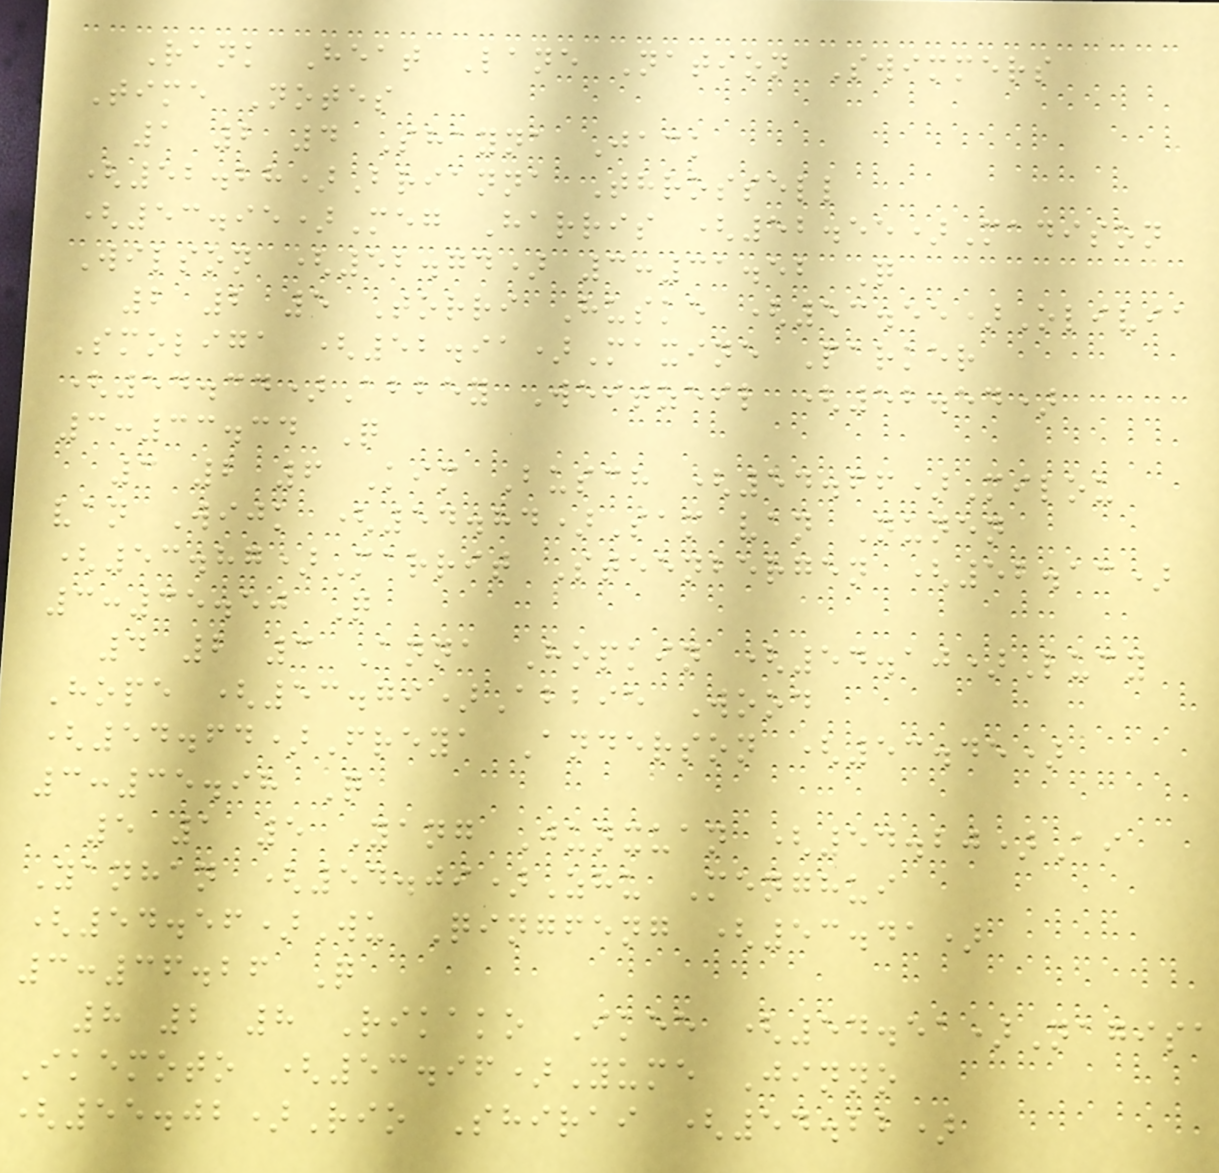Rank Heat Lane Nation Swimmers
Time Notes
1 2 4 Shayna Jack
(52.28)Brianna Throssell
(53.95)Meg Harris (52.55)Madison
Wilson (52.74) 3:31.52 Q
2 2 5 Torri Huske (53.55)Olivia
Smoliga (52.91)Maxine Parker
(54.34)Abbey Weitzeil (52.54)
3:33.34 Q
3 2 6 Kim Busch (54.66)Milou
van Wijk (54.84)Sam van Nunen
(53.87)Marrit Steenbergen (52.13)
3:35.50 Q
4 2 3 Anna Hopkin (54.10)Lucy
Hope (53.79)Abbie Wood
(54.64)Freya Anderson (53.45)
3:35.98 Q
5 1 5 Yang Junxuan (54.20)Ai
Yanhan (54.09)Zhu Menghui
(54.56)Wu Qingfeng (53.41)
3:36.26 Q
8 2 8 Rikako Ikee (54.51)Nagisa
Ikemoto (53.96)Yume Jinno
(55.02)Rio Shirai (54.22)
